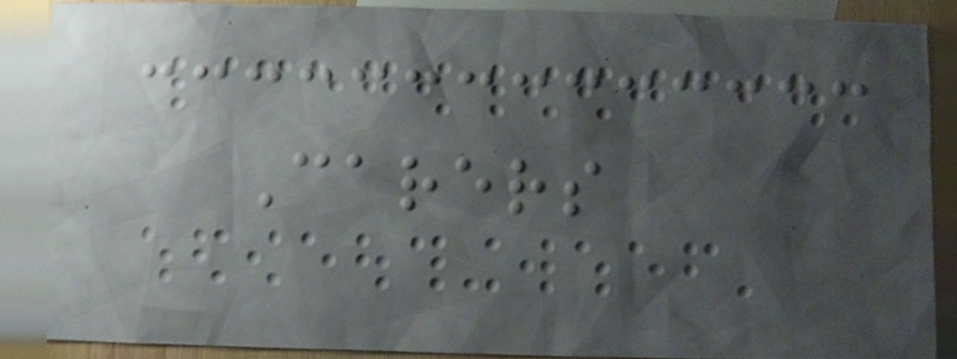Carers
